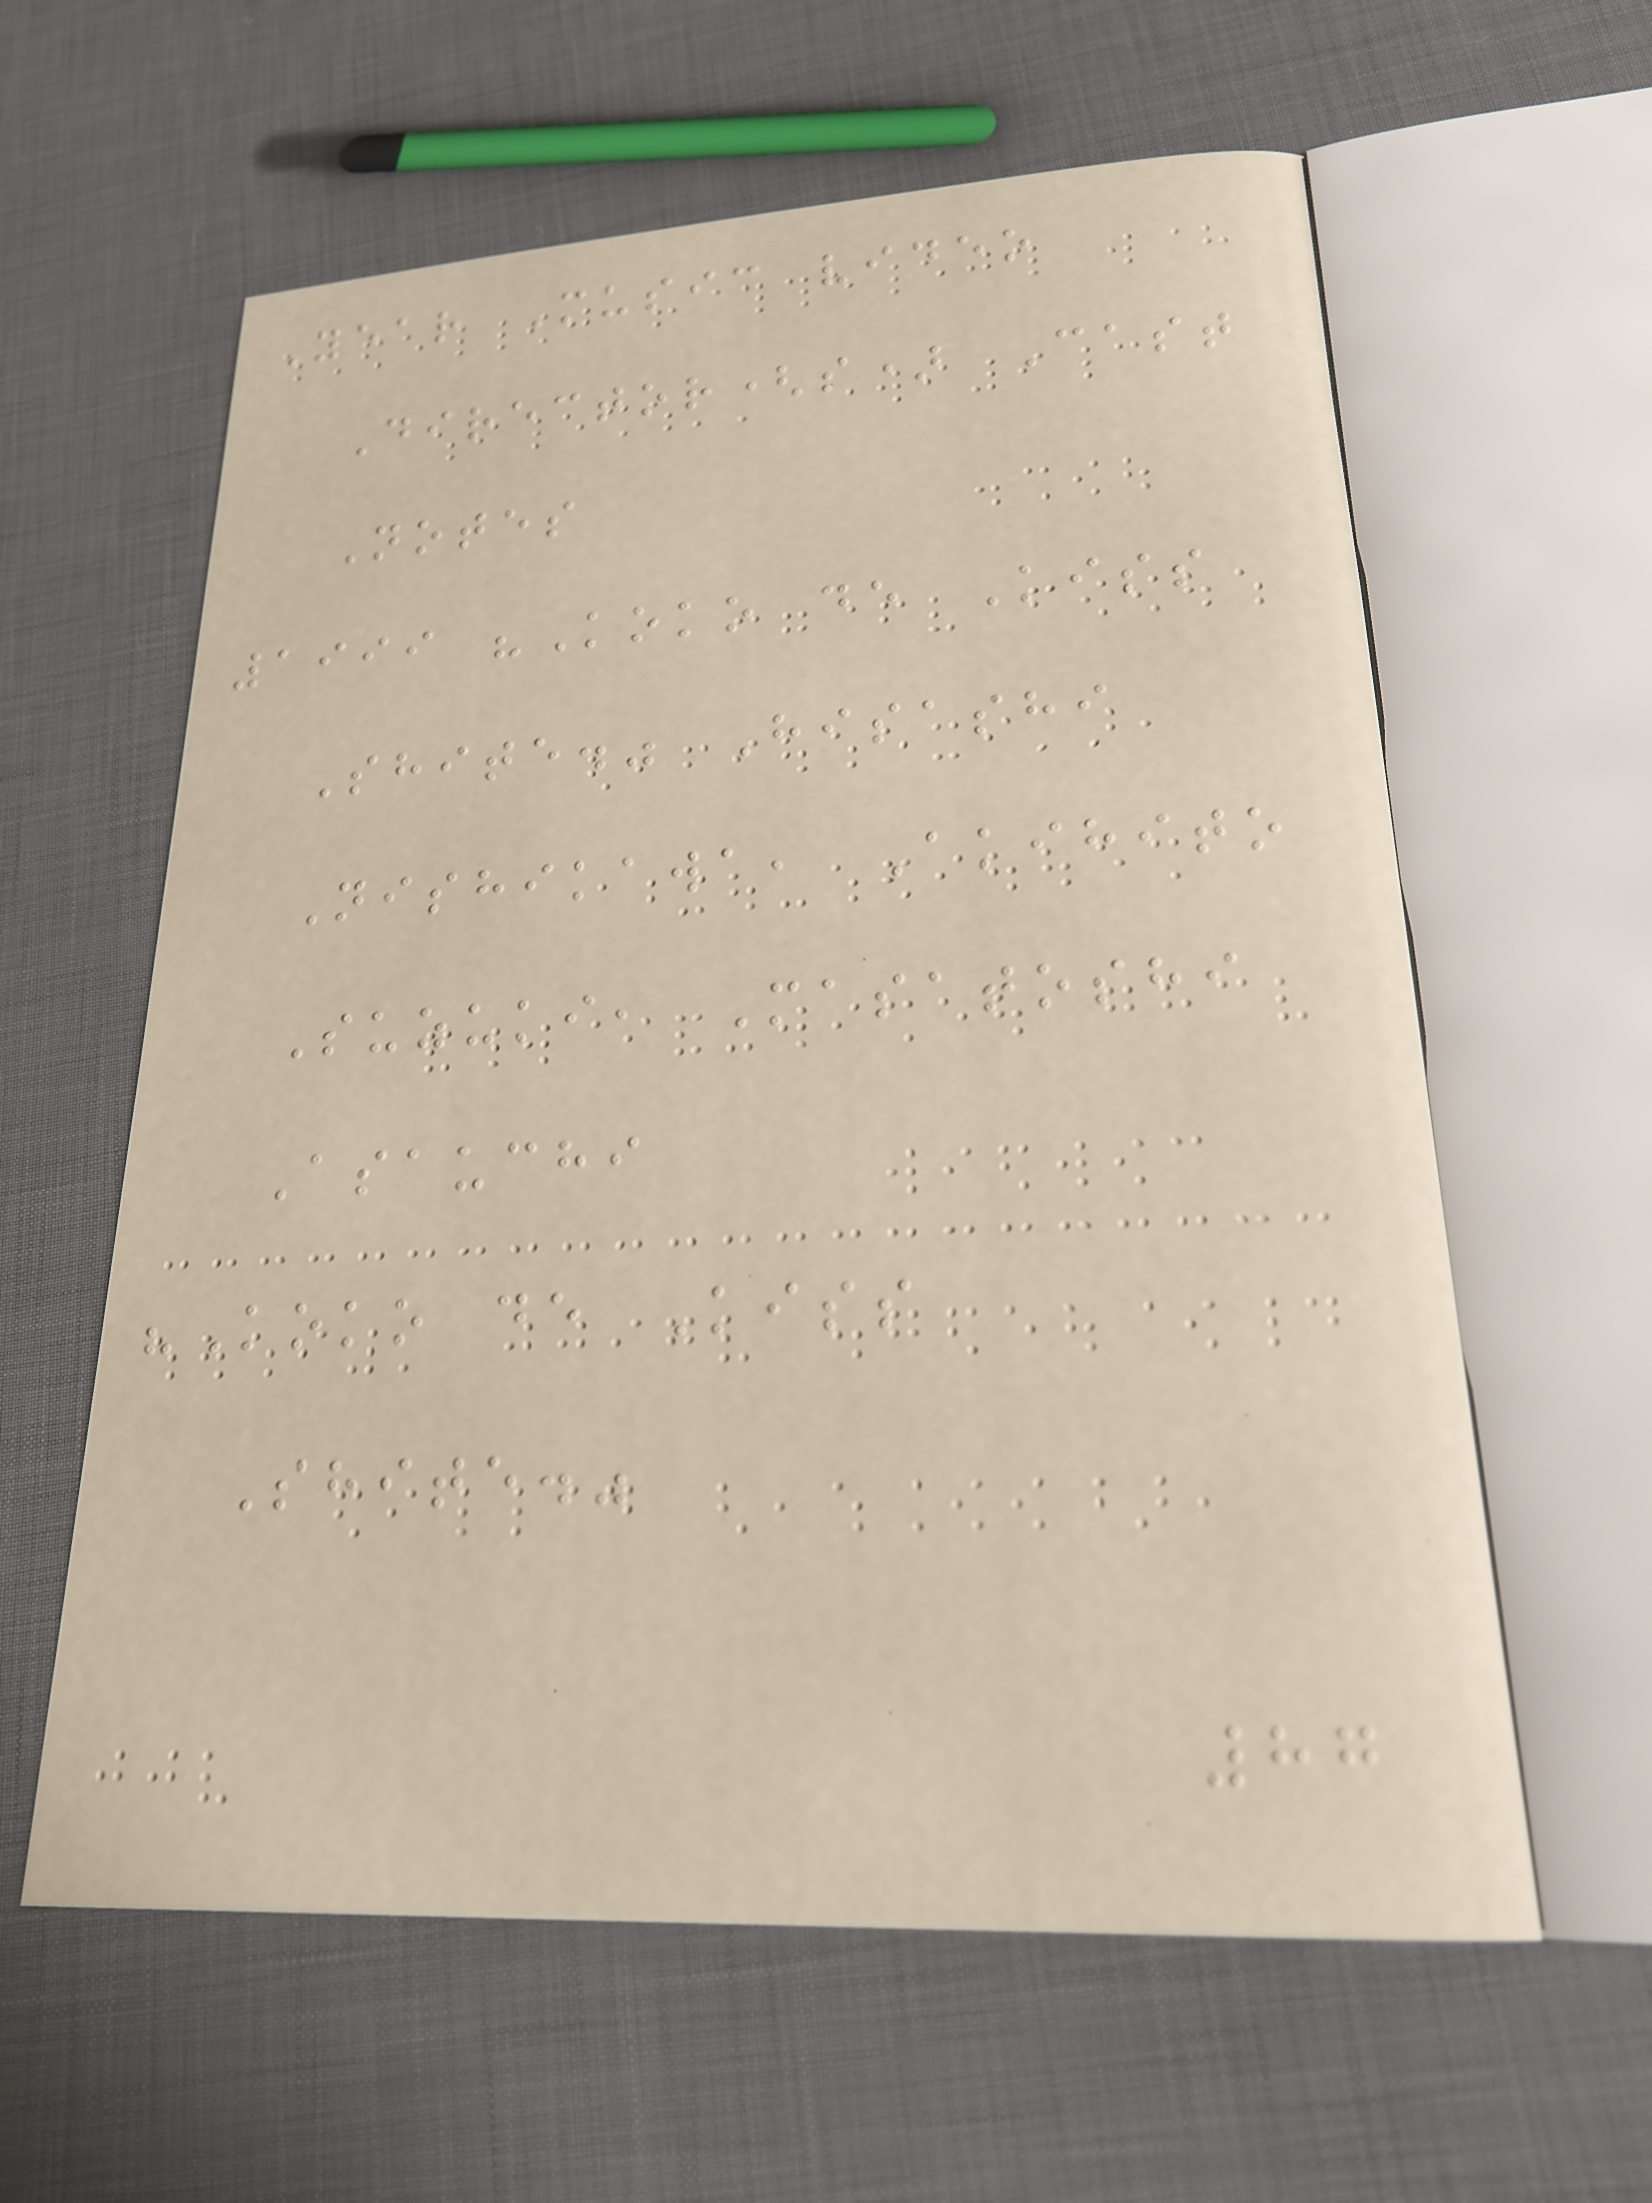Year Music video
Director(s) Cast
Notes
1999 "Koko de Kiss
Shite." Hisashi
Nishikawa, Akihito
Suzuki, Masatoshi
Asauchi
"Koko de Kiss
Shite."
87
